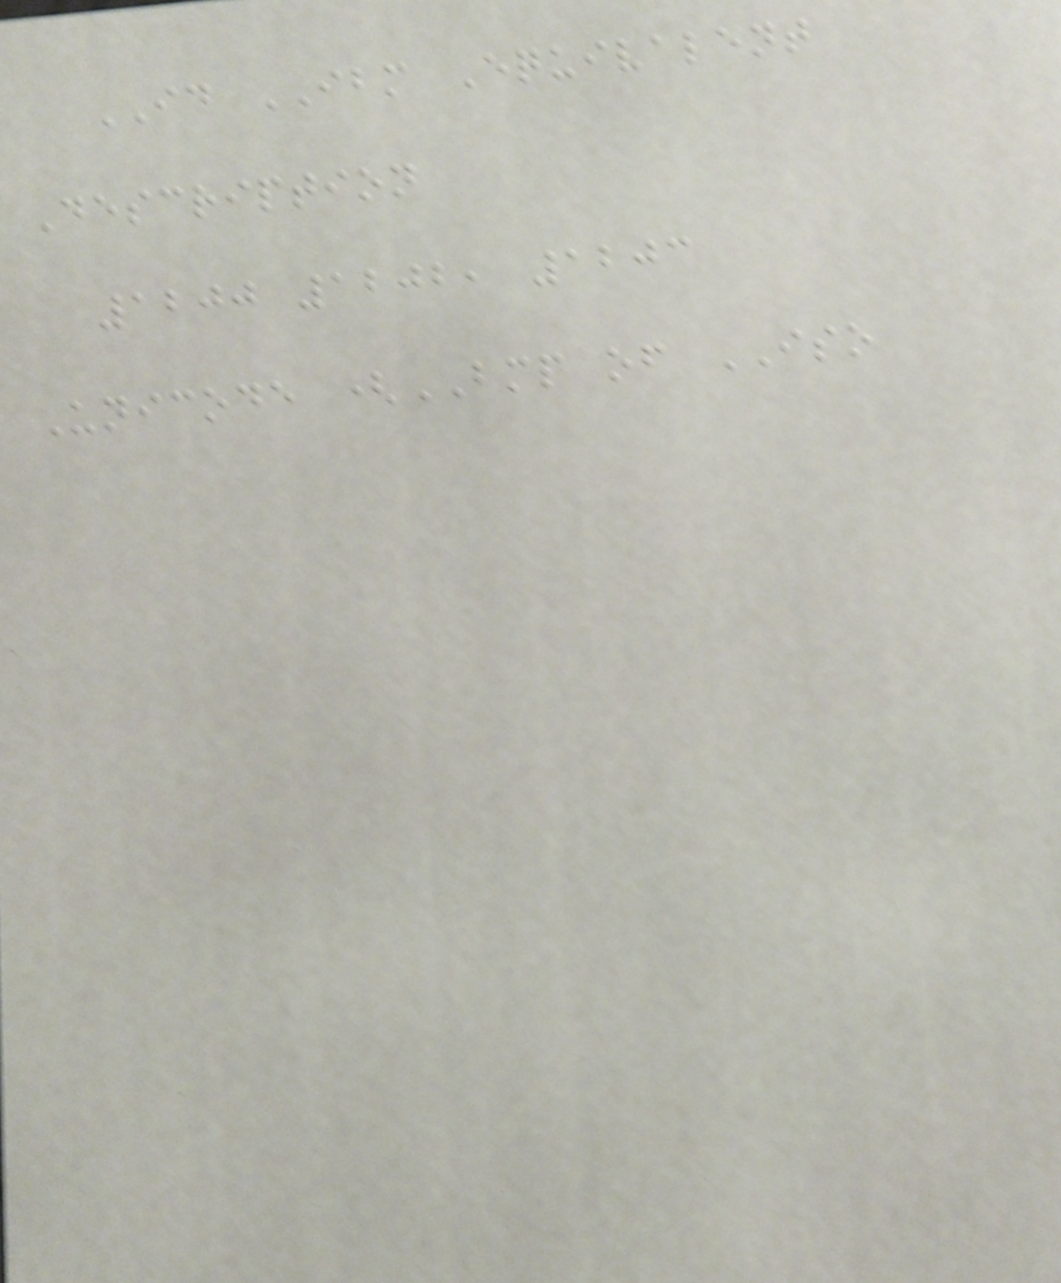ID IBM Equivalent
Description
1200 1202, 1203
Unicode (BMP of ISO
